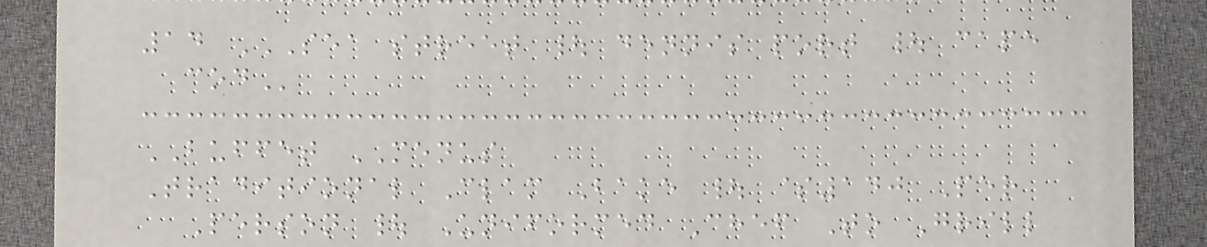14 SEA STREET | DENNIS PORT | CAPE
COD
BUFFET MENUS
Traditional Clam Bake | $140 Per
Person | Uniformed Chef To Grill
